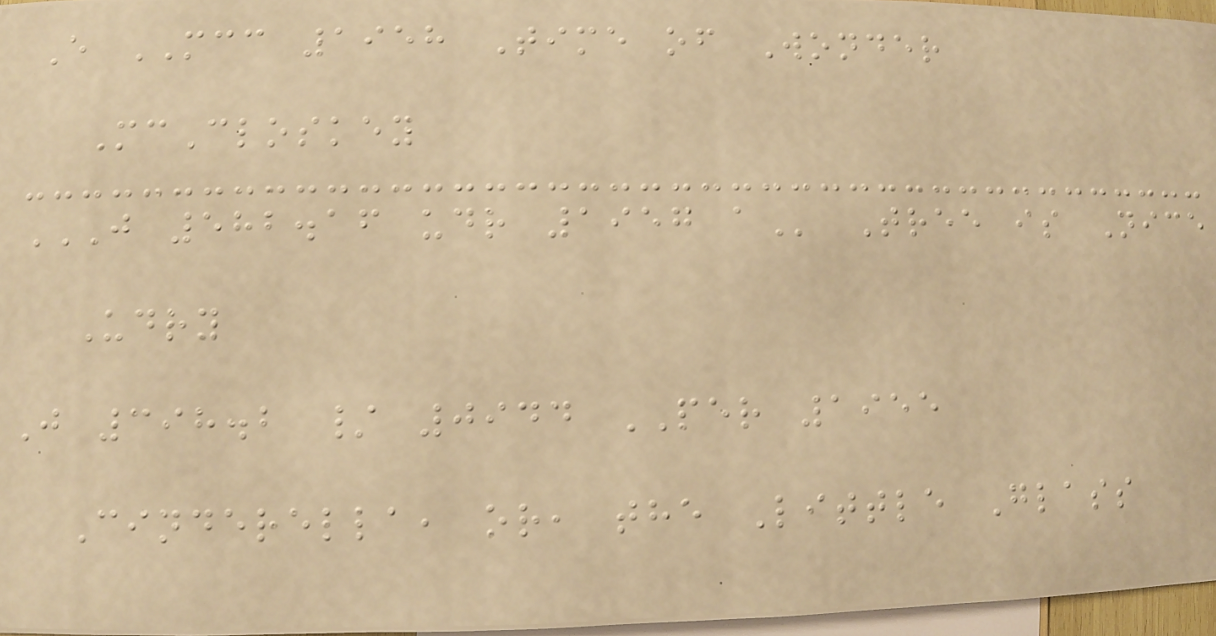E MCC 1958 Time of Wonder
McCloskey
J 582.16 UDR 1957 A Tree is Nice
Udry
J 398.2 / 0944 PER 1955
Cinderella, or, the Little Glass
